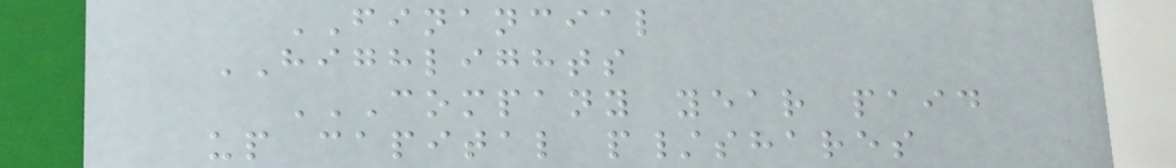FINANCIAL
HIGHLIGHTS
COMPANY YEAR PAID
UP CAPITAL P/SHARES
